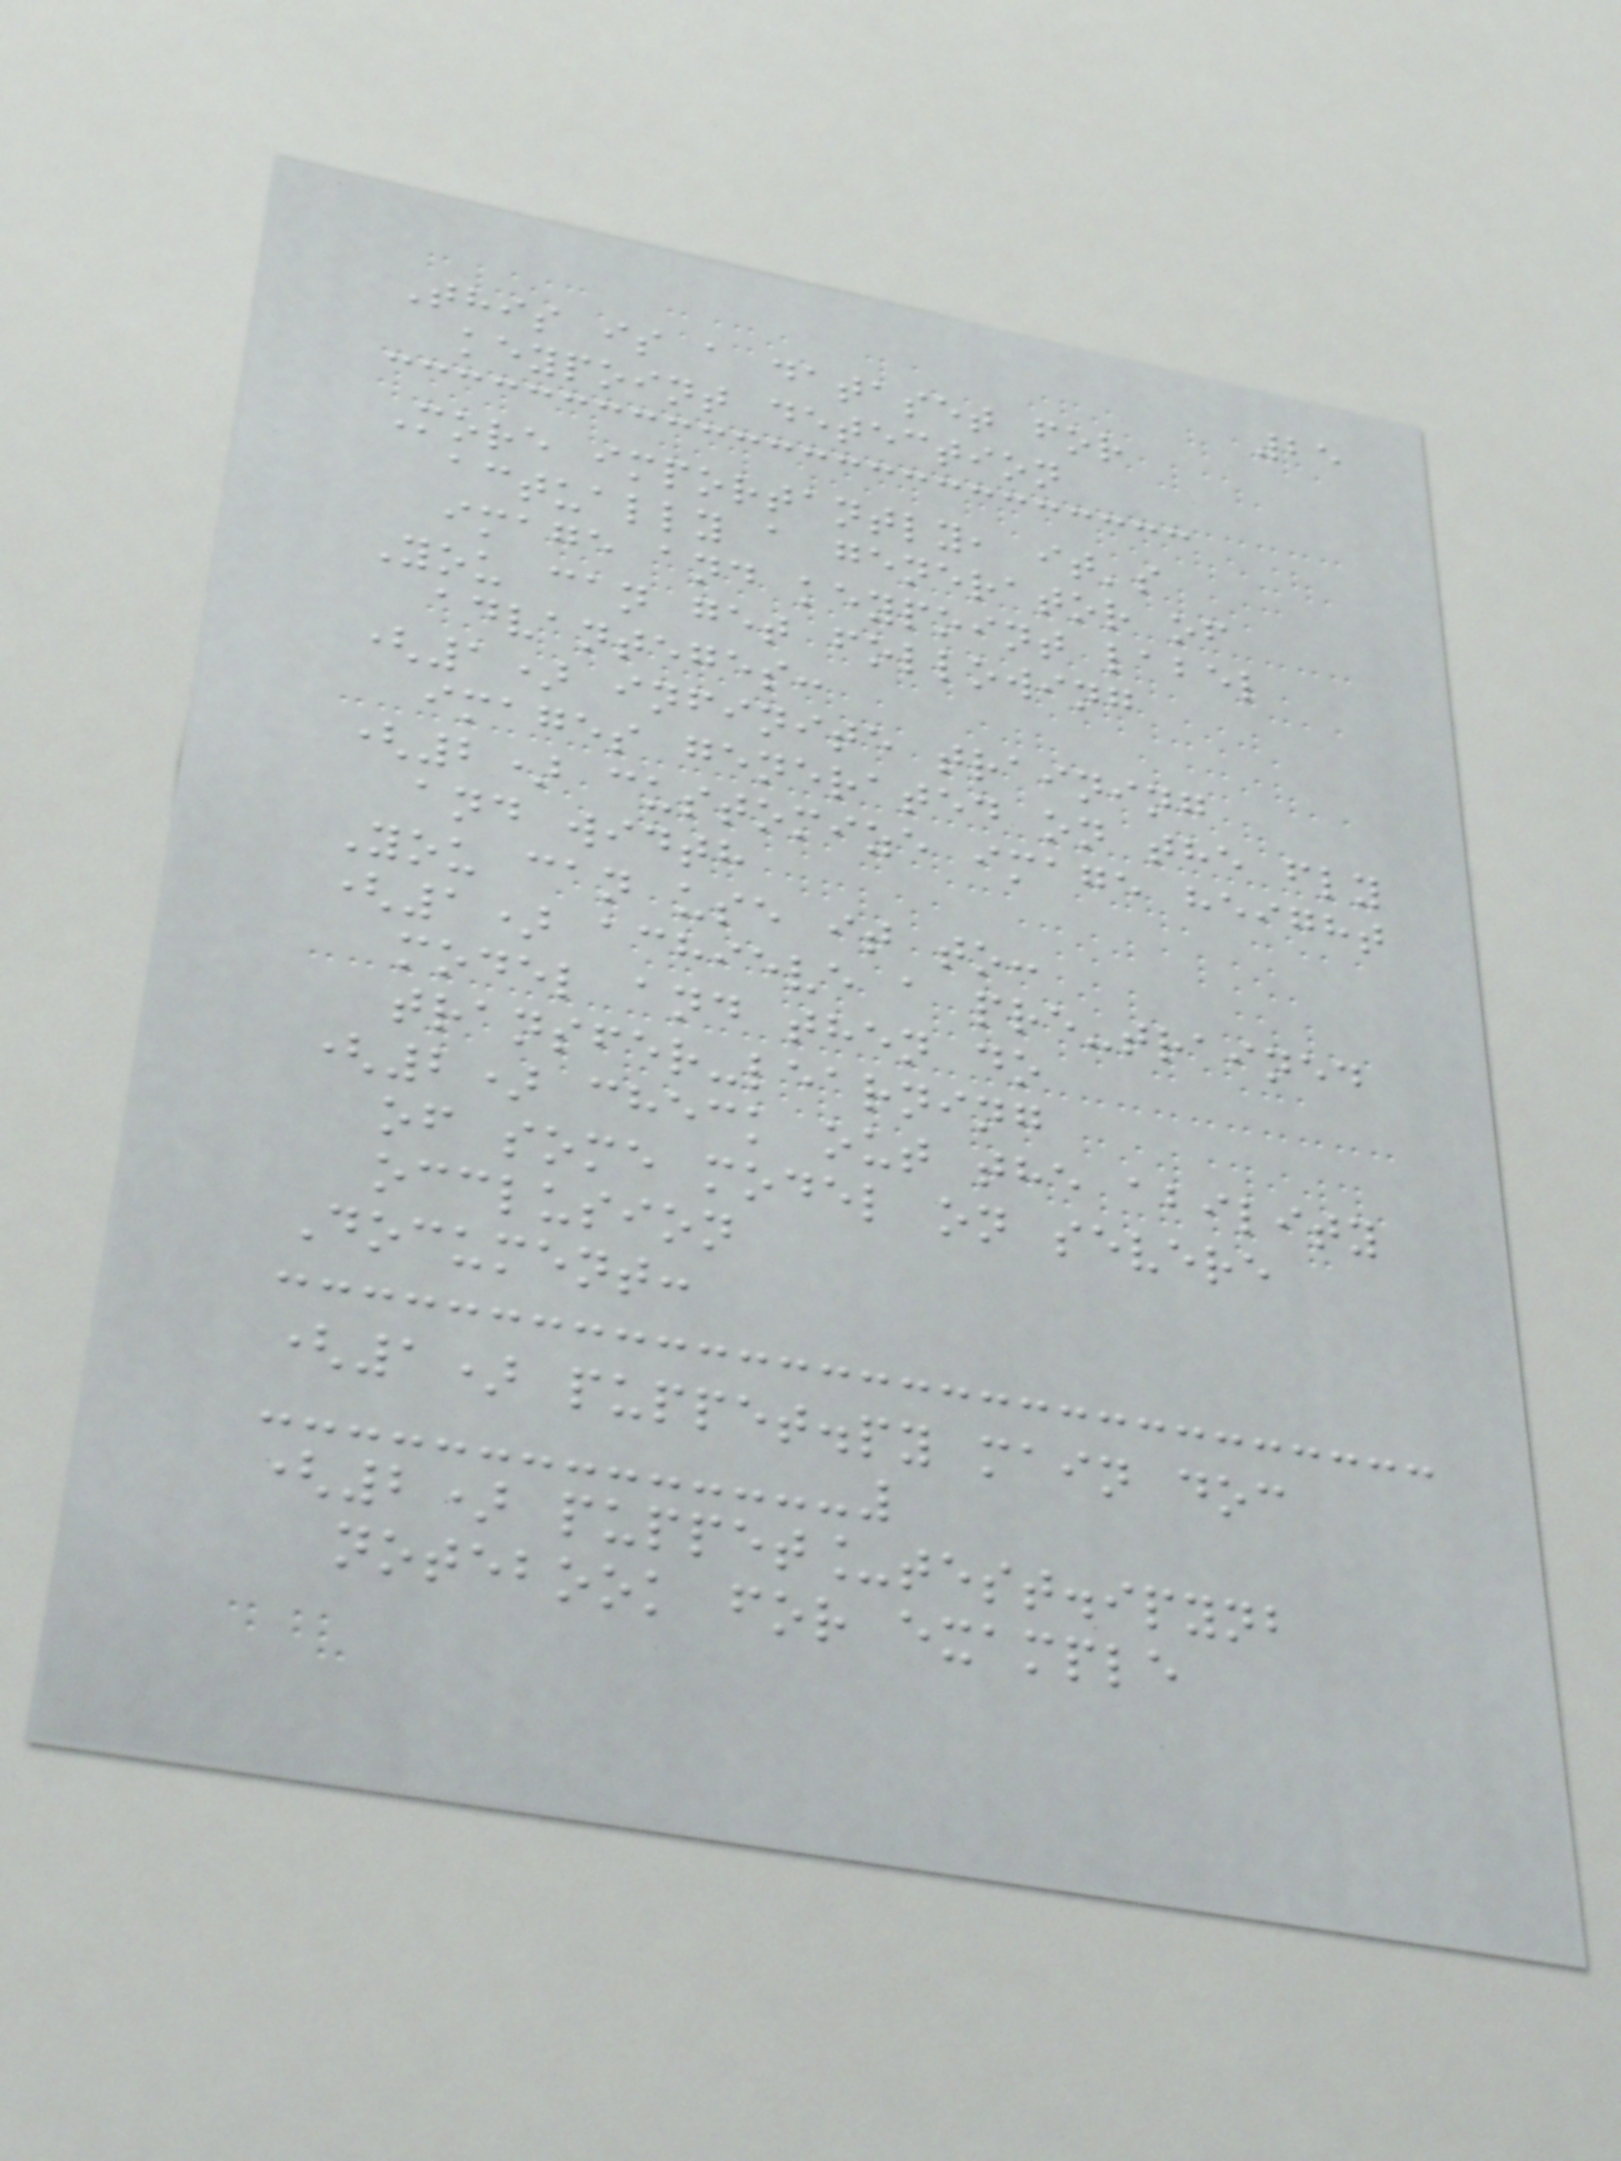25
This is a dataset for
keypoint detection
More importantly, it's
actually a generator of
image and keypoint label
You can get following
advanteges:
(1) infinite training
images generated on the fly
(2) customize image height
and width
You can use it to:
(1) achieve a pre-trained
model and then do
transfer-learning
(2) check out the ability
of some model on severe
occlusion
Document:
(1) puppet.py main doc
(2) puppet_test.ipynb
notebook for example
